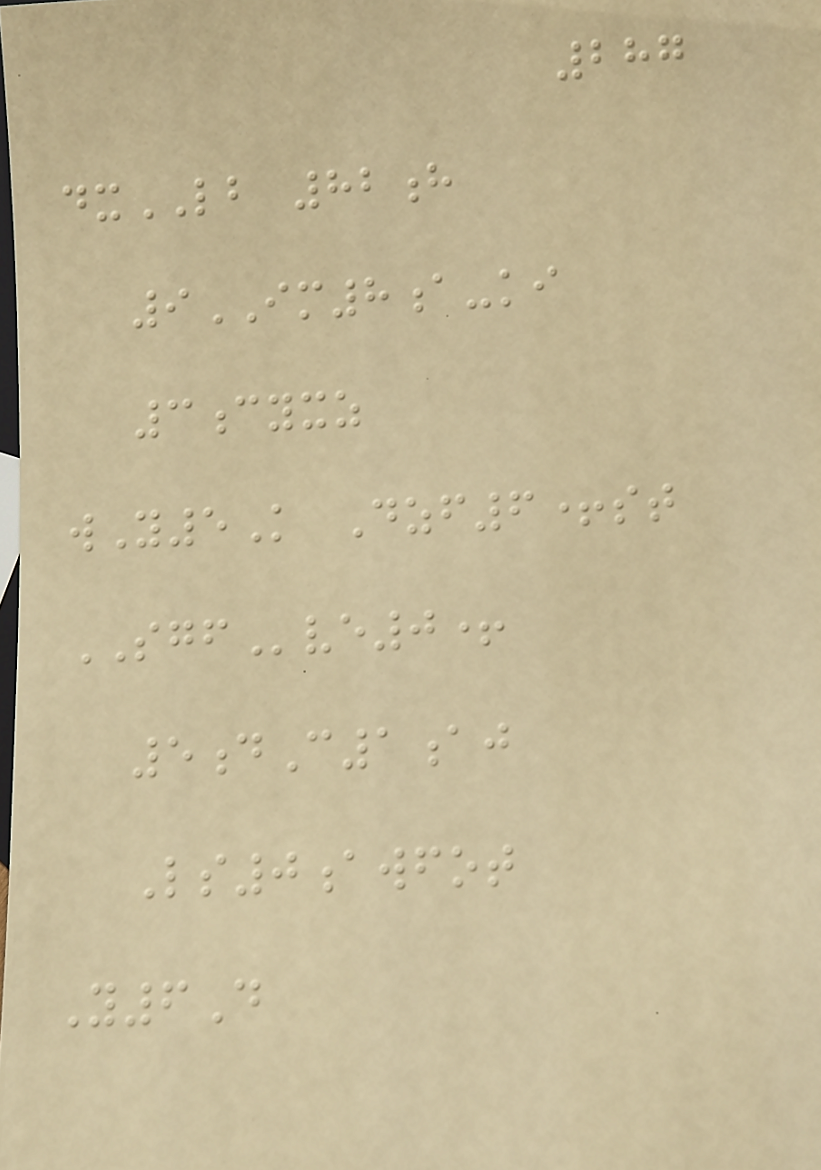287
dxLB 82h
9IM8a-ki
3cyxz
wY5K Dzf6+st
SGFve0+
5dC1aj
Ls0awfot
Y6D
